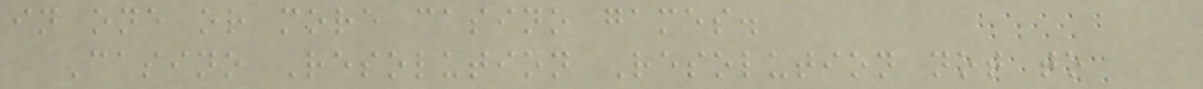in one or more casino games.
Casino Resolution Resolution not to
